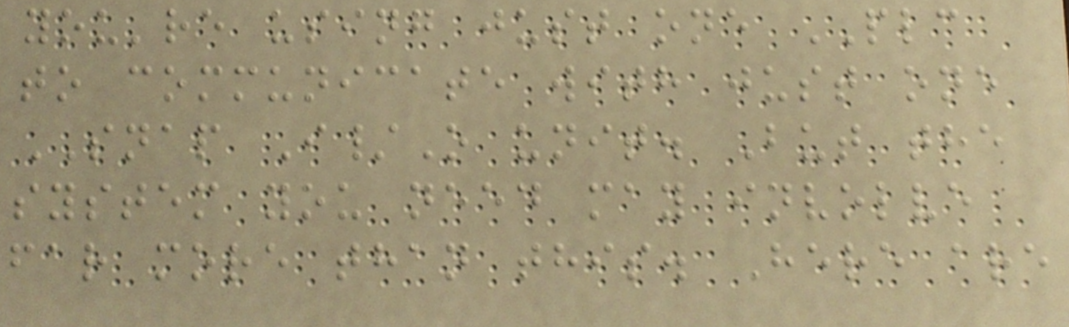you're using just one PLC
to communicate with just one
SNAP I/O unit. But the
system you need may involve
far more than this. Here are
